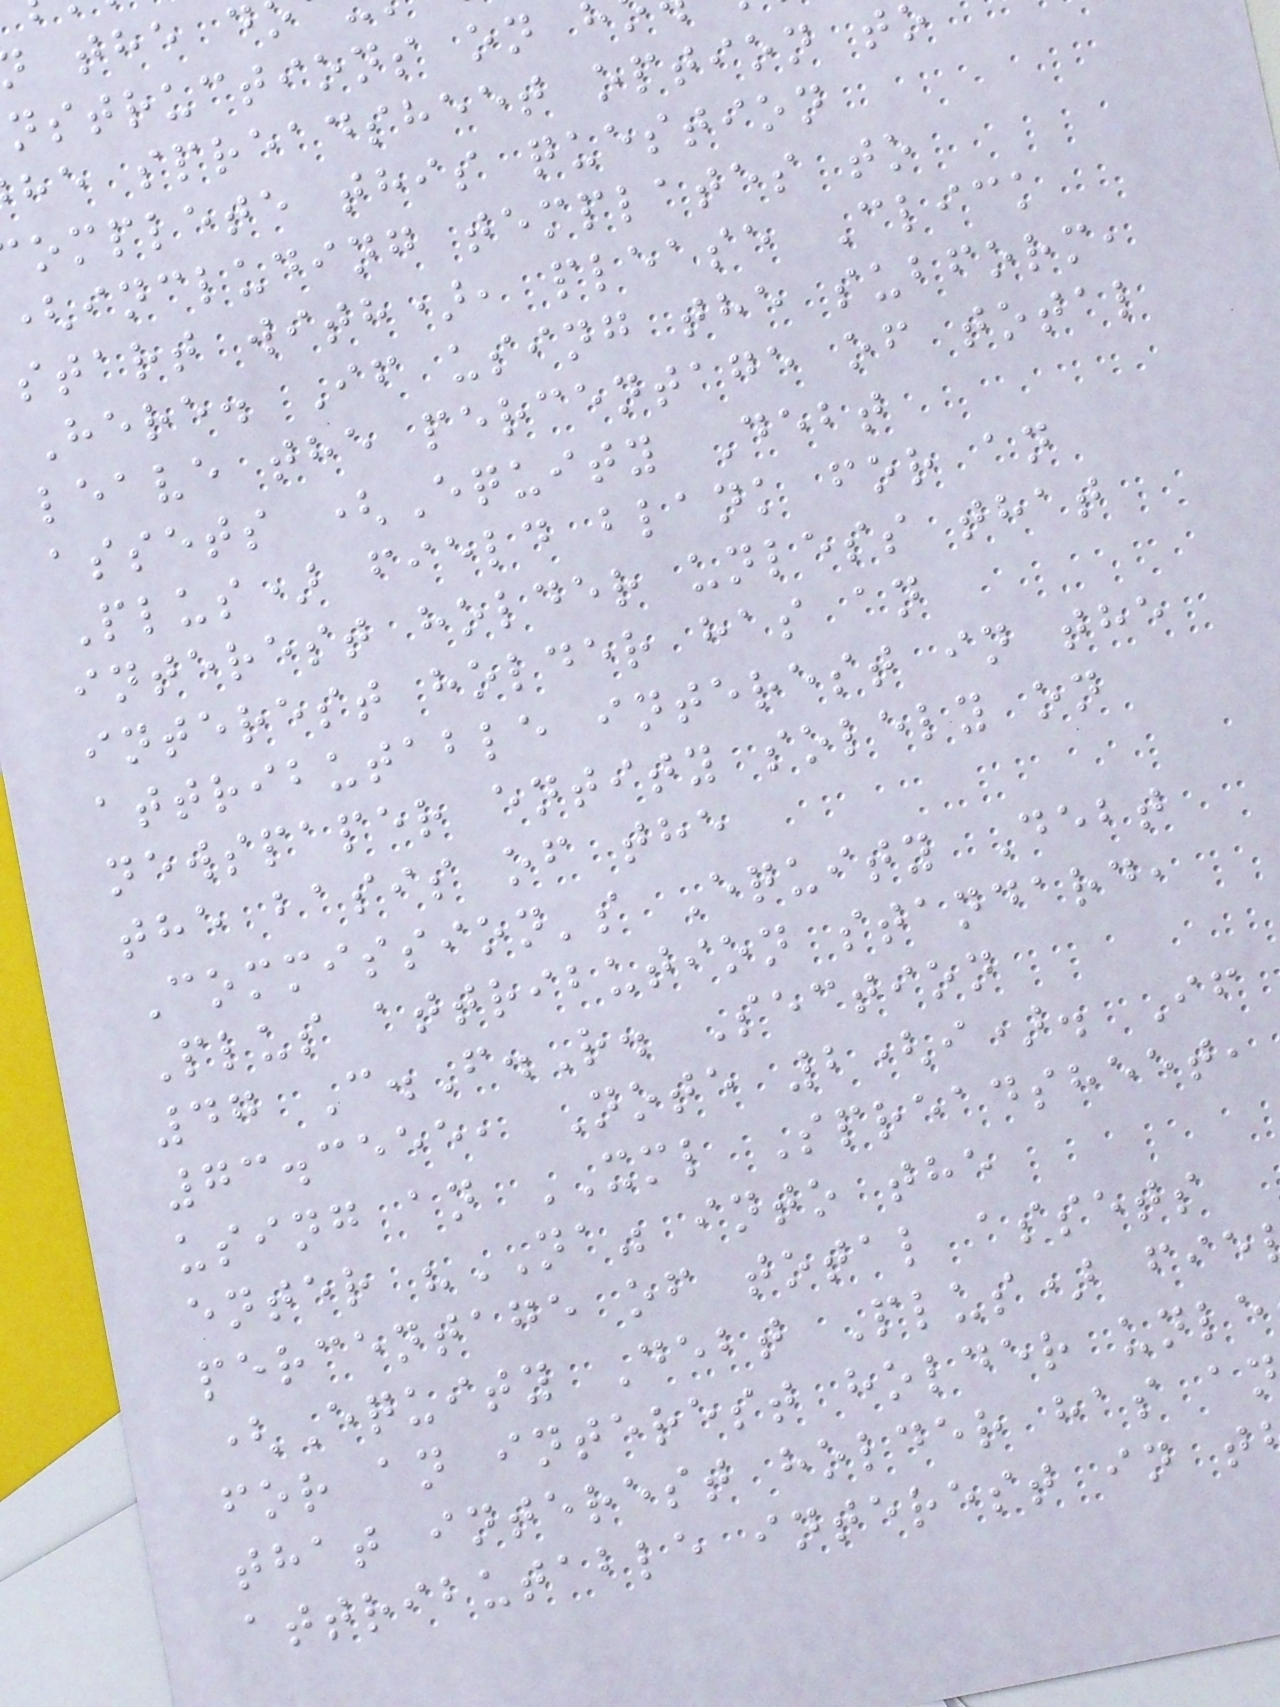nstructions on
he spreadsheet option t
omplete this question
(including templates to
start with), please Click
Here. If using the subform,
leave the percentage of total
assets (Equity Debt
Plus) field blank for an
interest holder unless that
interest holder has an
attributable interest in the
newspaper entity solely on
the basis of the
Commission's Equity Debt
Plus attribution standard,
47 C.F.R. Section
73.3555, Note 2(i). If
using an XML Spreadsheet,
enter "NA" into the
percentage of total assets
(Equity Debt Plus) fie
for an interest holder unle
that interest holder has an
attributable interest in t
